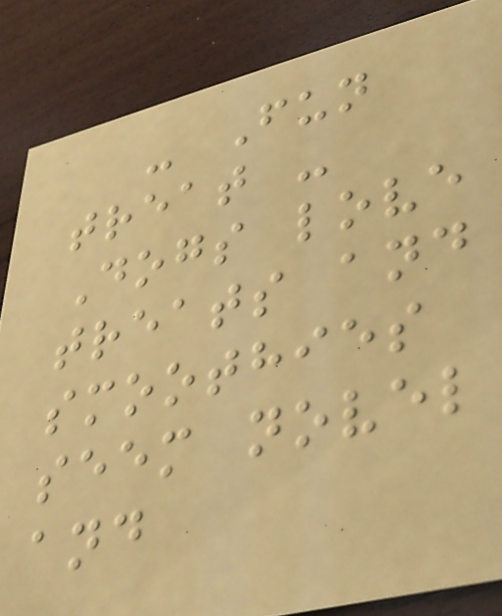- Fun
treat -
Dogs love
treats and
smoothies
seem novel
and
